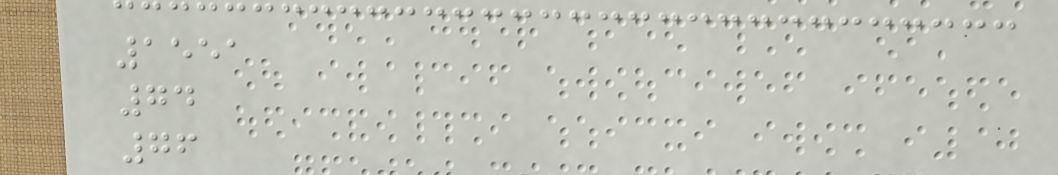1551
74
76
